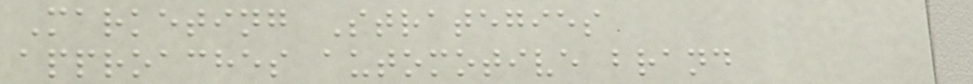Marketing Strategies
approaches automotive brand
